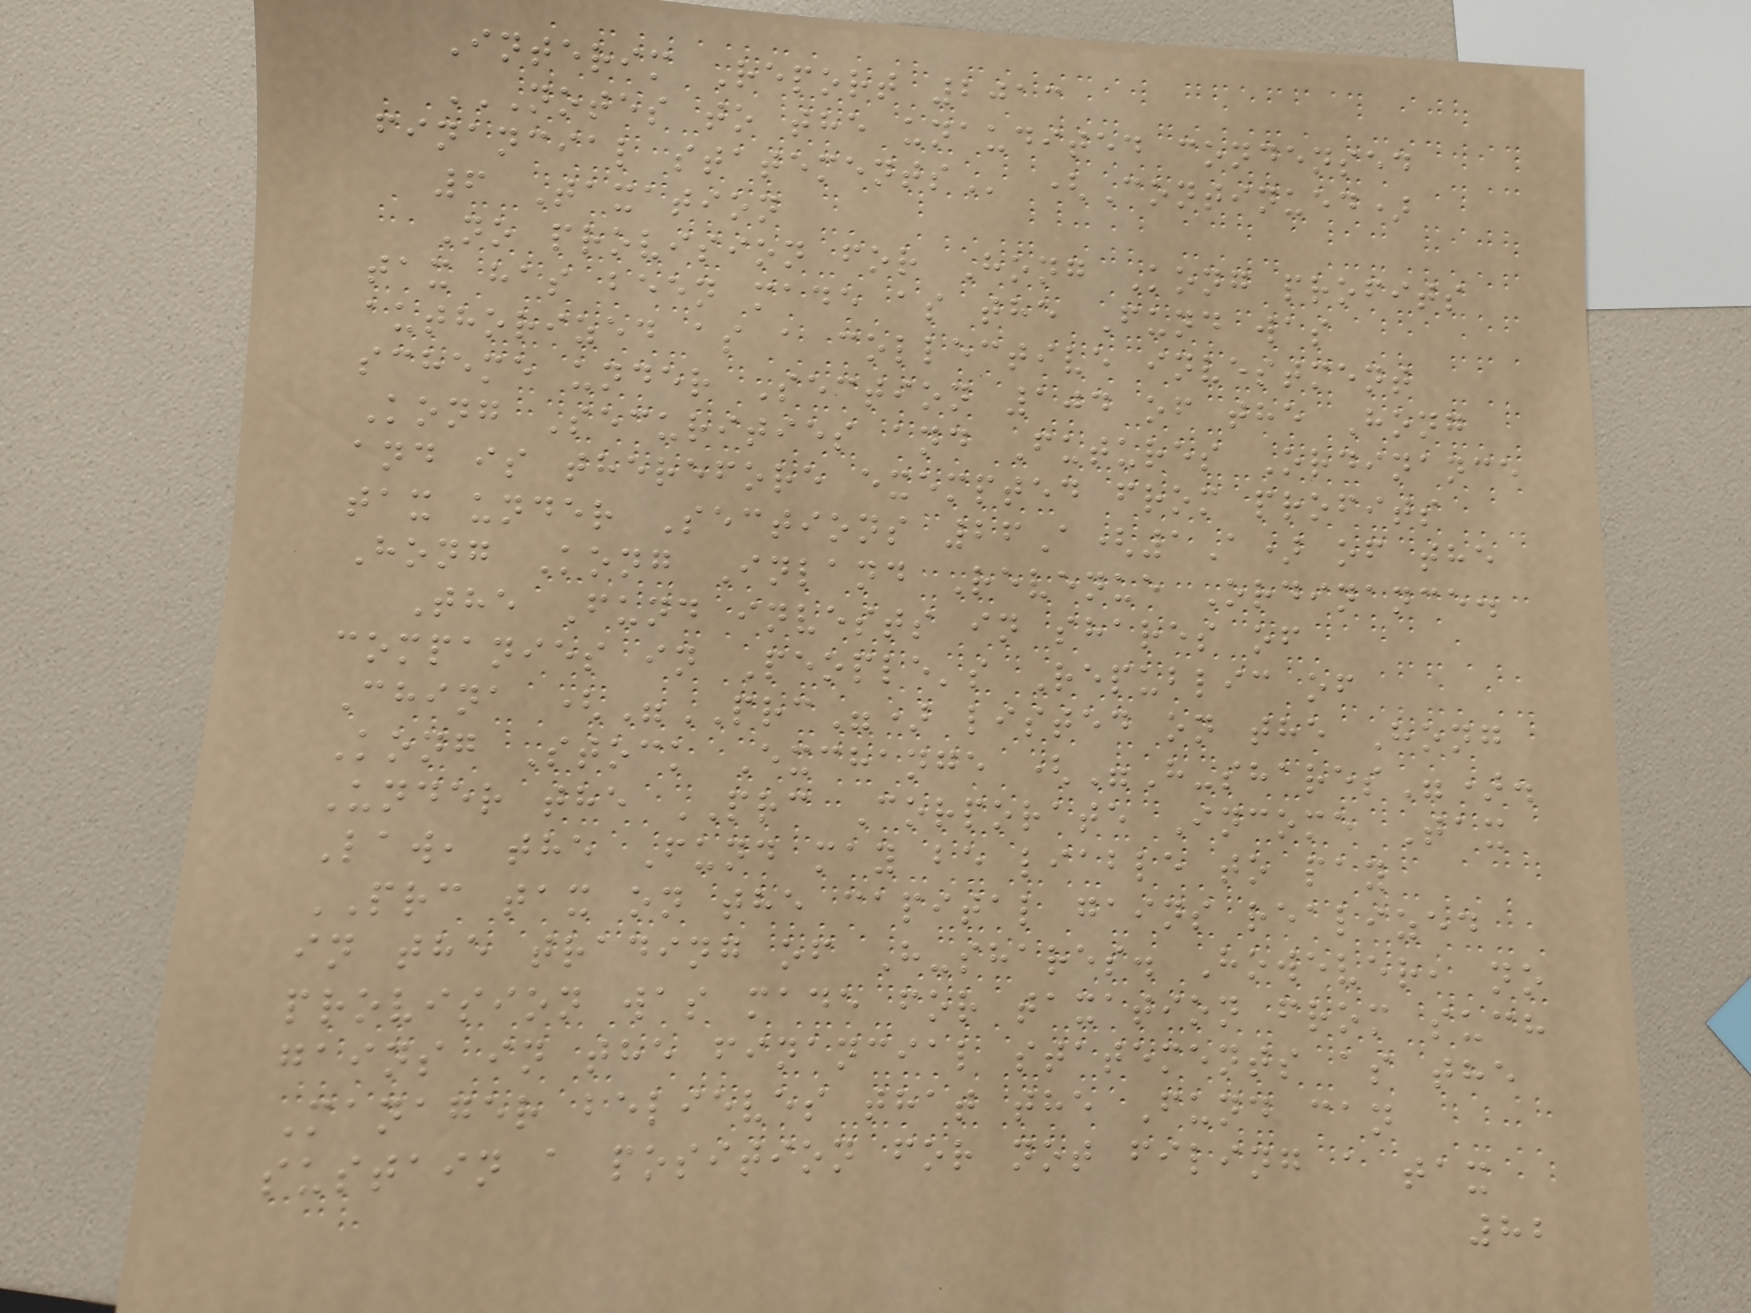Interim Report 2013
NOTES TO THE UNAUDITED CONDENSED
FINANCIAL STATEMENTS (Continued)
6 Taxation
No provision for Hong Kong profits
tax has been made as the Fund was
authorized as a collective investment
scheme under Section 104 of the Hong
Kong Securities and Futures Ordinance
and is therefore exempted from profits
tax under Sections 26A(1A) of the
Hong Kong Inland Revenue Ordinance.
The Fund invests in shares of
companies in People's Republic of
China ("PRC") listed on the Hong
Kong Stock Exchange ("H-shares").
Under the PRC Corporate Income Tax
Law, the Fund may be liable to pay
PRC tax on the capital gains realized
in the trading of H-shares. However, no
provision was made for taxation from such
gains in the financial statements as the
Manager believes that the Fund can
sustain a position for not filing a tax
82
